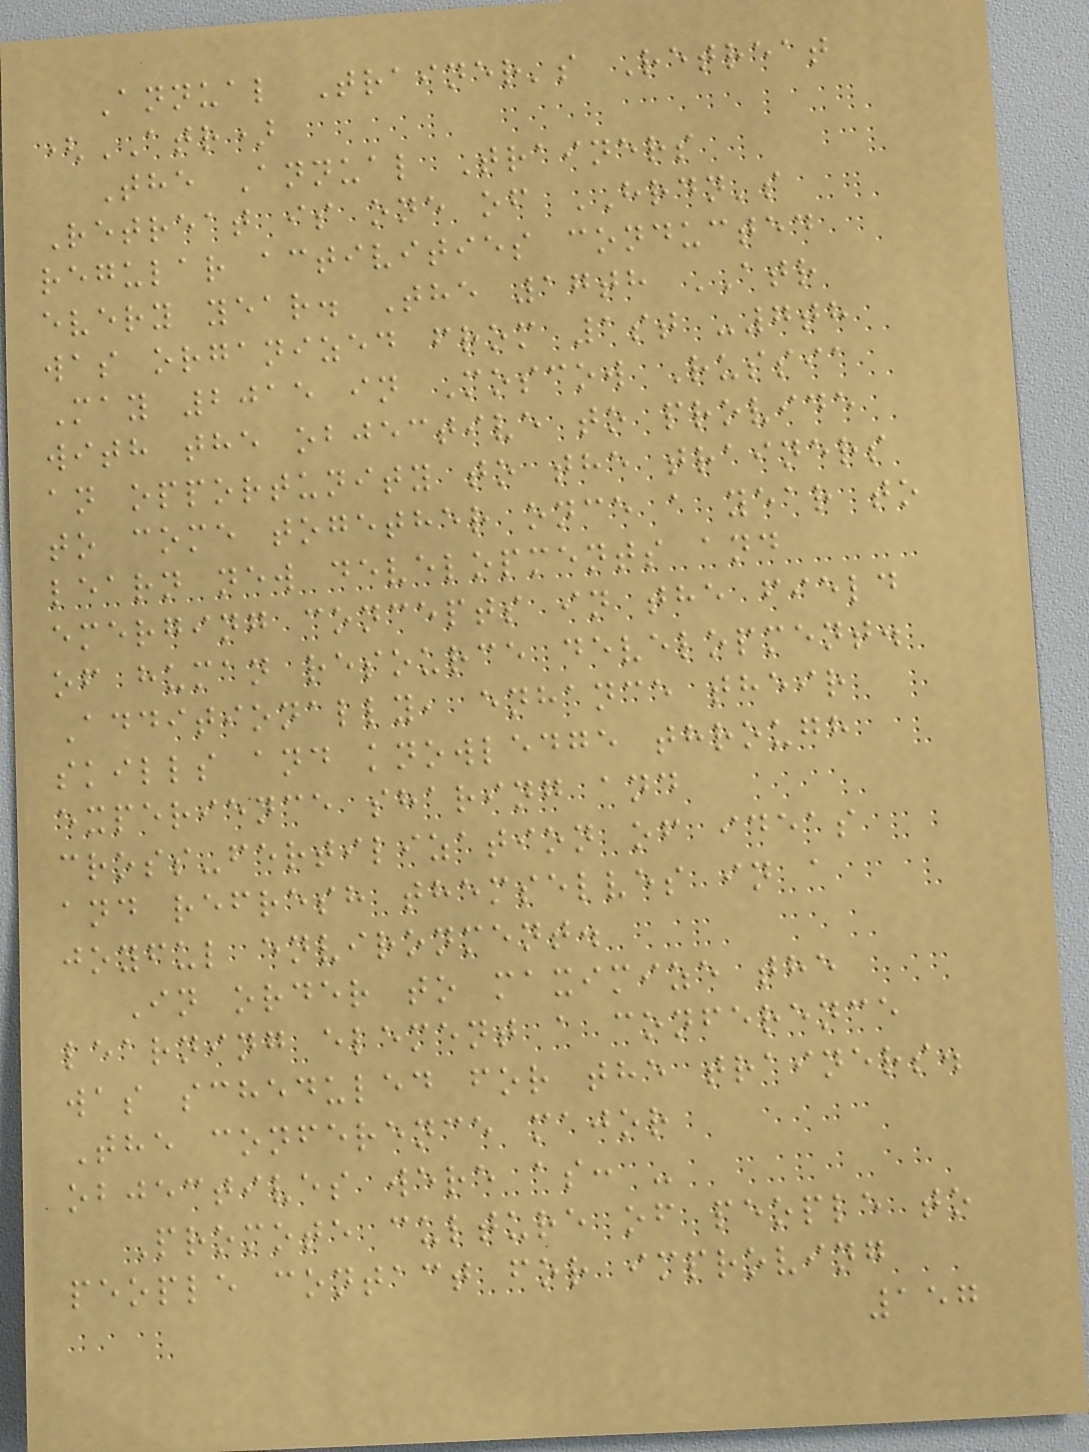Annual Trainer's Retreat
(ATR)
The Annual Trainers
Retreat is one of HRDN's
regular activities conducted
every year. The 17th ATR
was organized from 1st -7th
May 2015 in Moscow Russia
with the objective to provide
an opportunity to the trainers
to come together once a year to
learn new developments and
emerging concepts in the field
of human resource development.
Additionally, enhance their
skills and knowledge through
experience sharing and
cross-fertilization of ideas
and refresh themselves in a
joyful environment.
In order to maximize the
learning element a conference
was scheduled for the trainers.
The conference major
objectives were as: -
Promote culture of people to
people contact for improving
157
